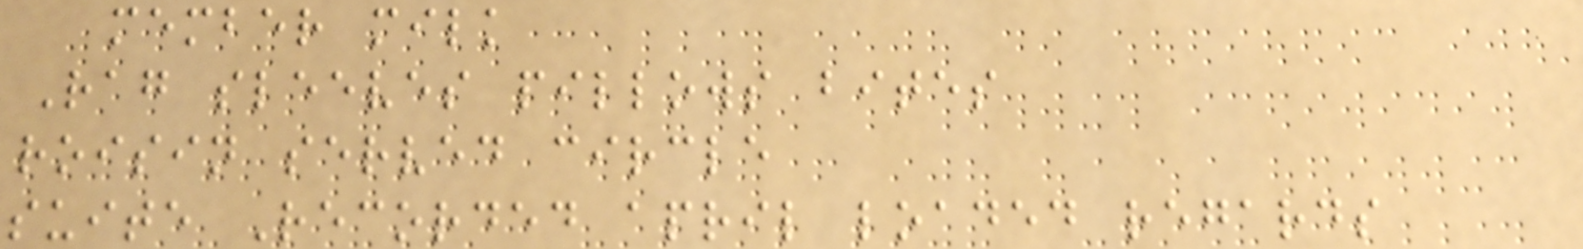member milk
Rag sleeves pillows bites
roisin served circle
suite Recorded april loaded regards
